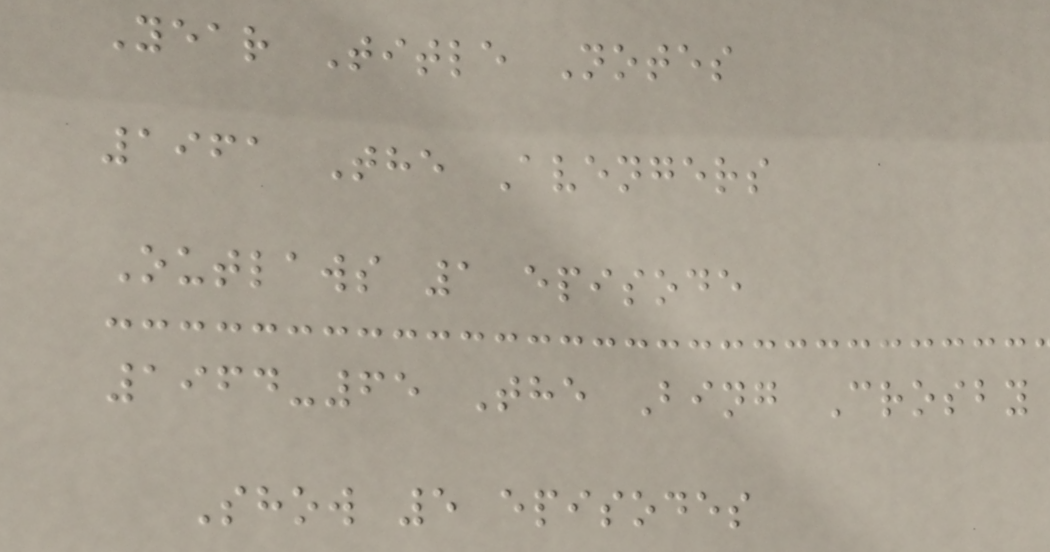Year Title Notes
1961 The Avengers
Outlaws 1 episode
1964-65 The Bing Crosby
Show 5 episodes
